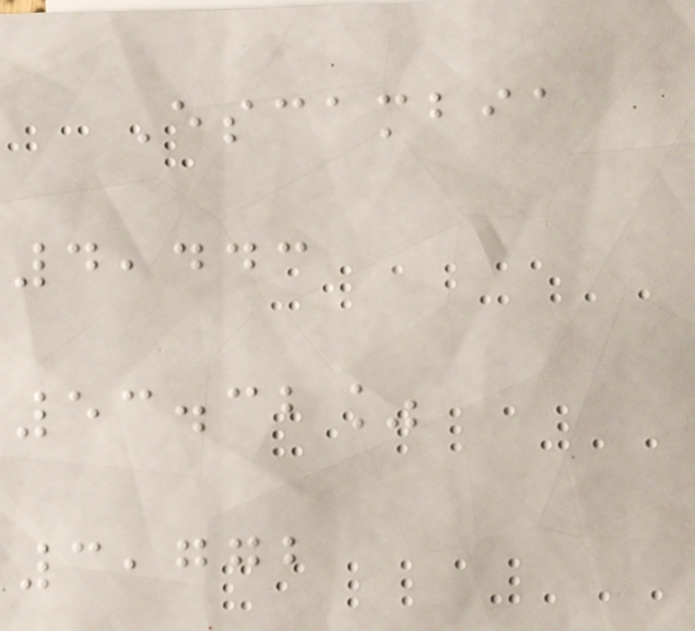Escambia
4,443
53.32%
3,772
